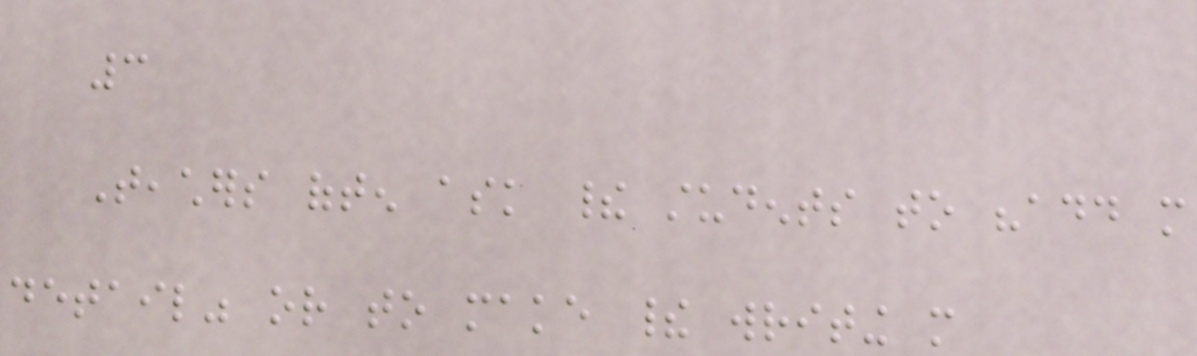3
Teachers often ask their students to "add more
detail" or to make their writing more
